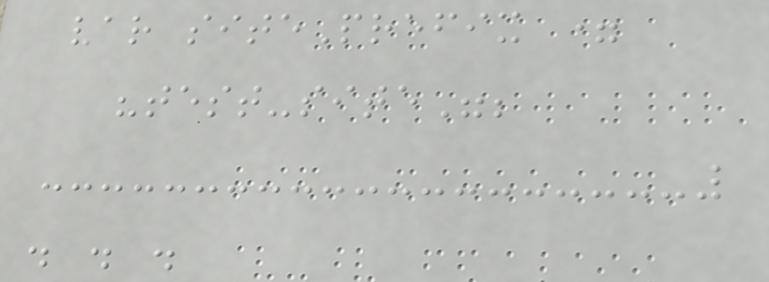var sitePrefix =
"test-site";
. . .
